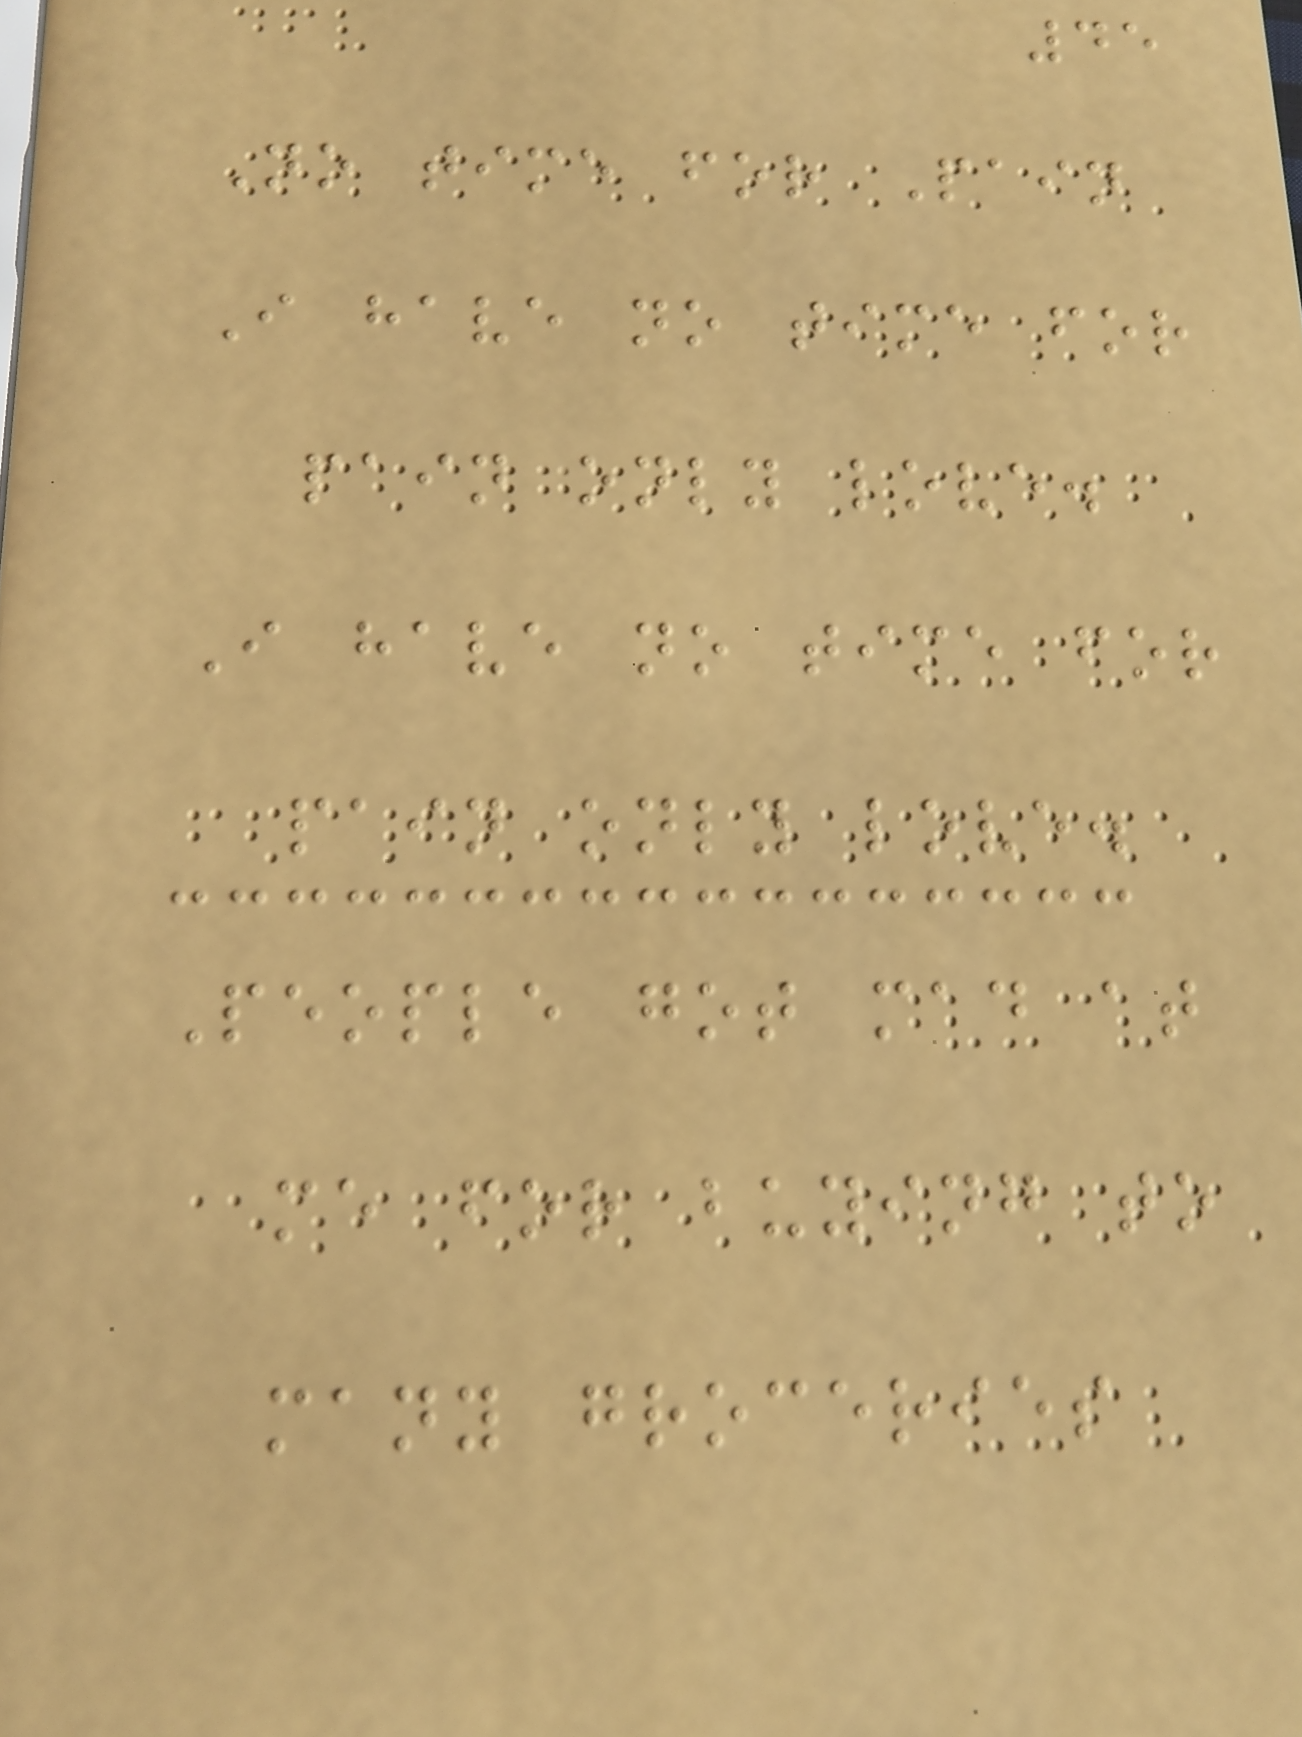45
No time for Pain
I have no time for
pain only love.
I have no time for
pain only love.
People got mad at
me for buying to
many groceries
